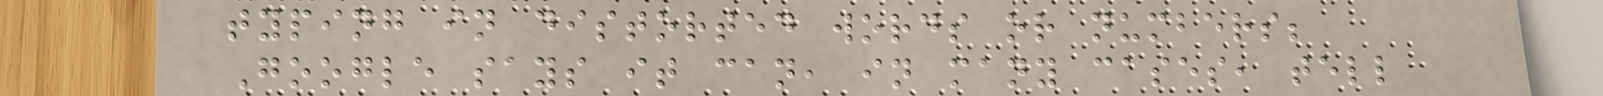typing in distorted words or numbers;
Google says it can, in many cases, tell
